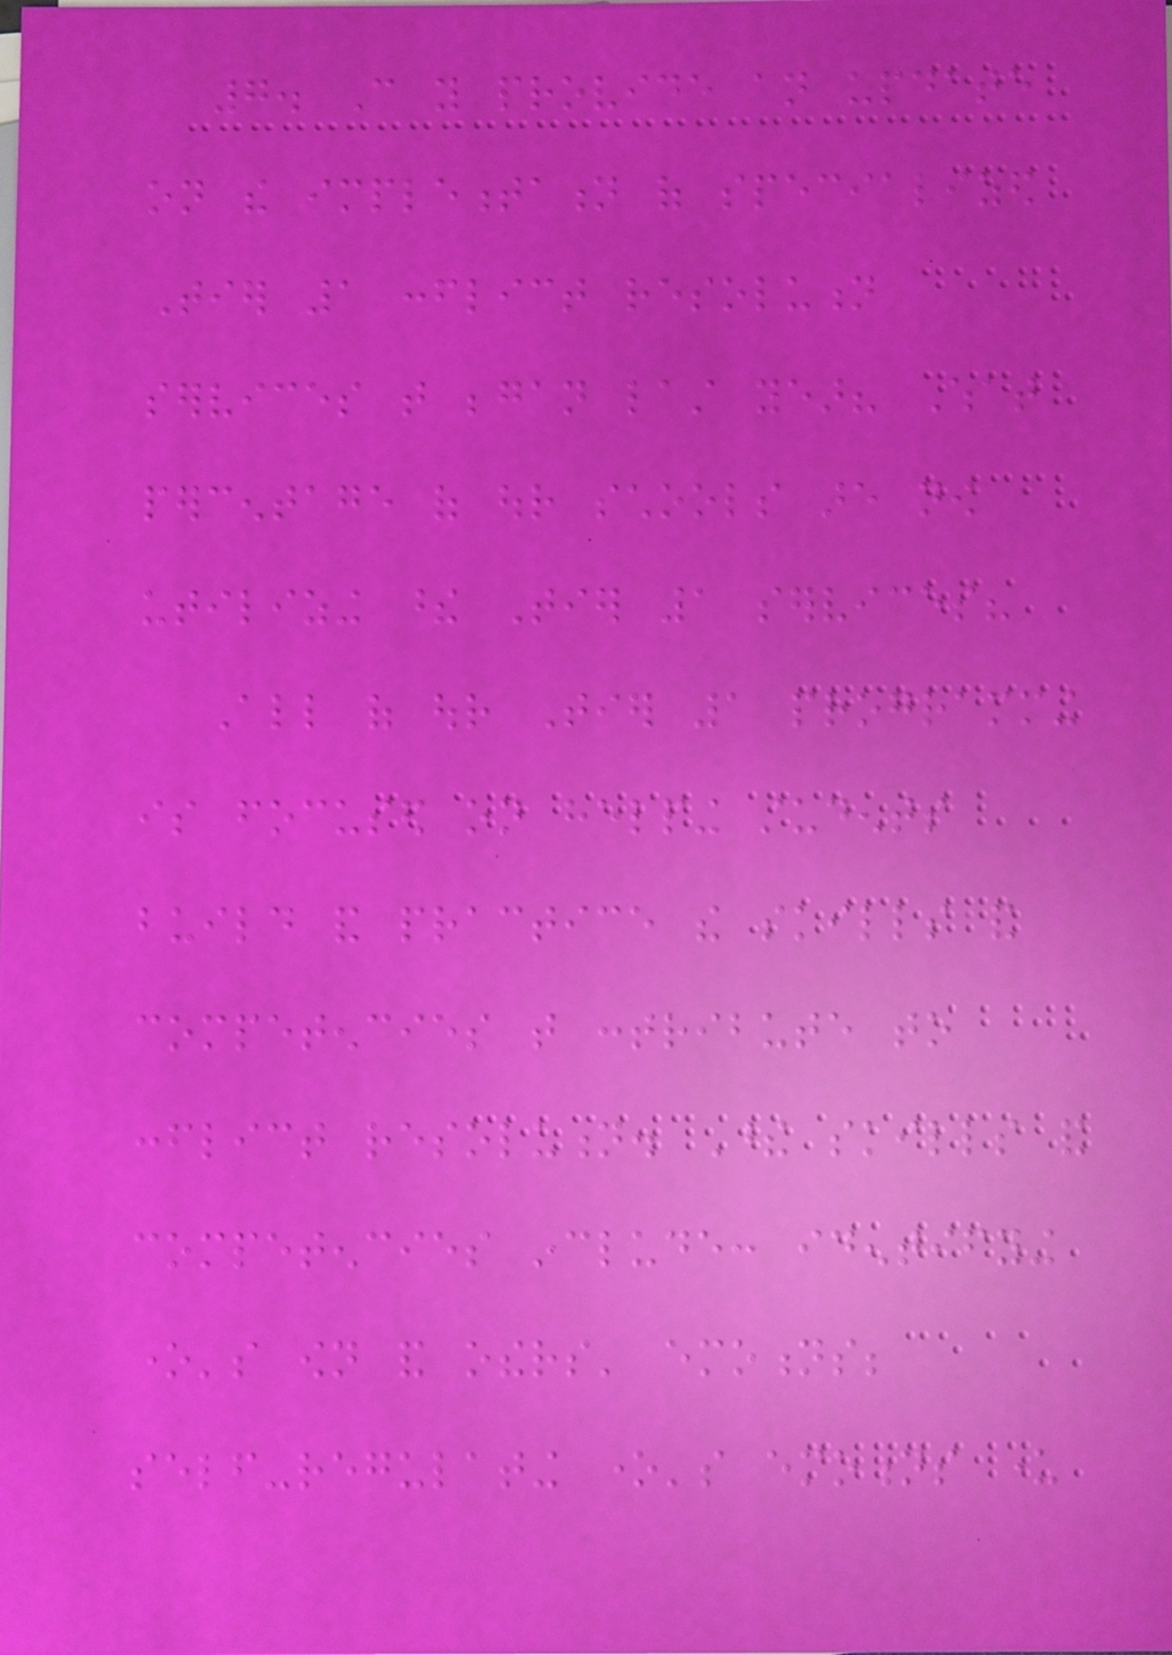7. Can you provide an update
on the implementation of specialized
Tier 1 conflict resolution
services that began last year? What
percentage of our schools are now
utilizing these Tier 1 services?
All of our Tier 1 programming
is focused on helping students
build and practice the skills and
competencies that contribute to
conflict resolution. These skills and
competencies include: identifying
one's own and others' emotions;
self-regulating one's emotions under
